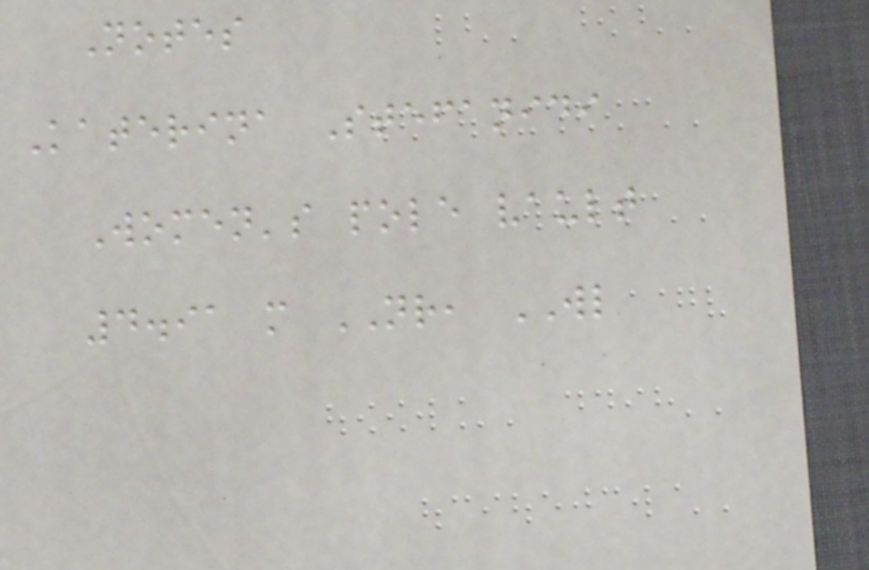Notes
Katerina Stefanidi
Women's pole vault
4.91 m NR, WL
